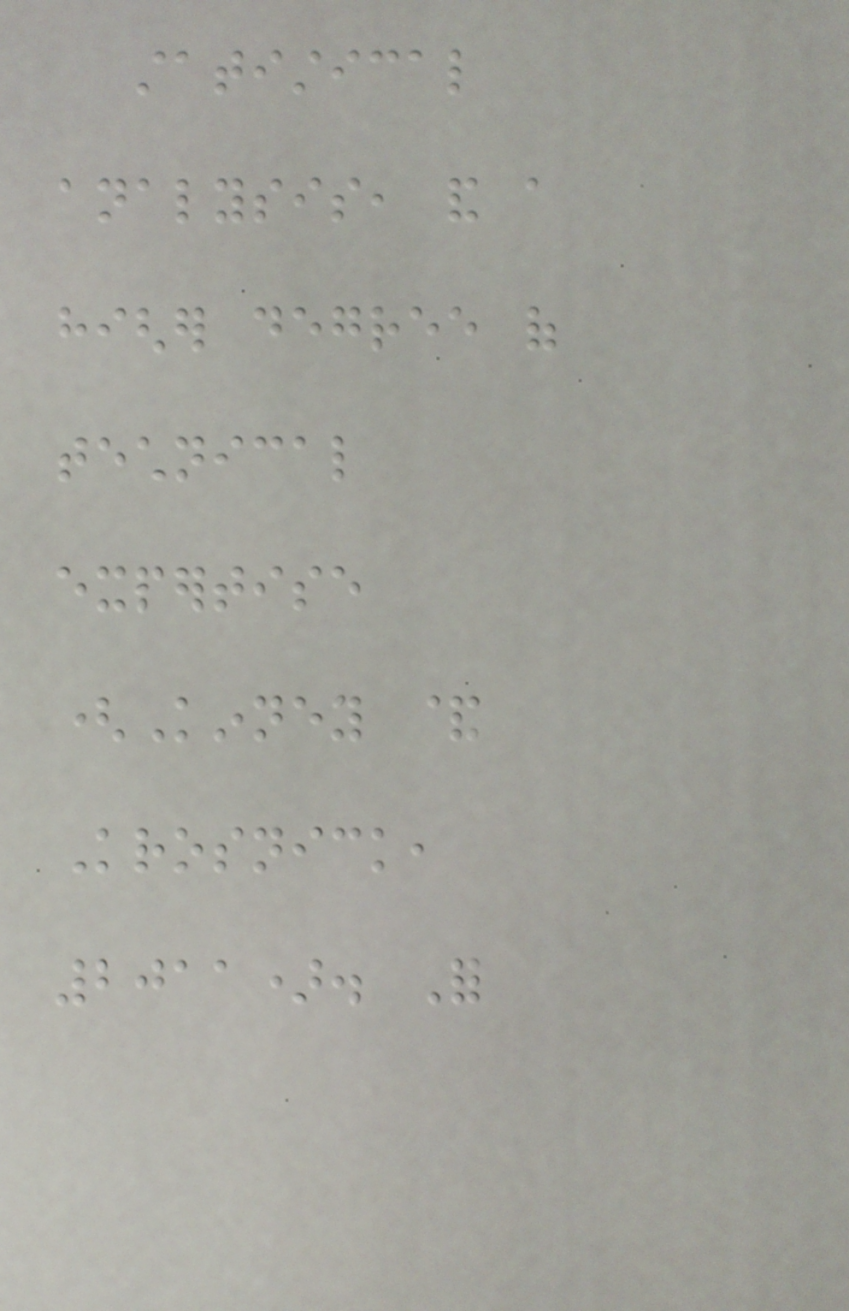statistical
analysis, and a
higher degree of
technical
expertise
(Kinney &
Krosnick,
2011). For
